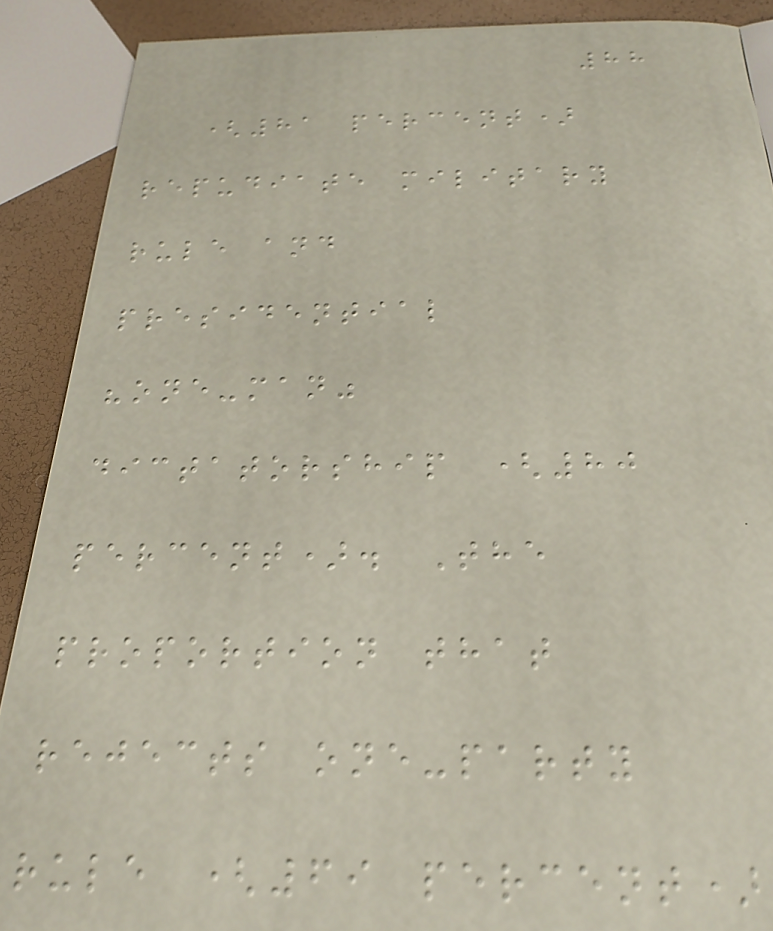88
(81 percent)
repudiate military
rule and
presidential
"one-man"
dictatorship (80
percent). The
proportion that
rejects one-party
rule (69 percent)
